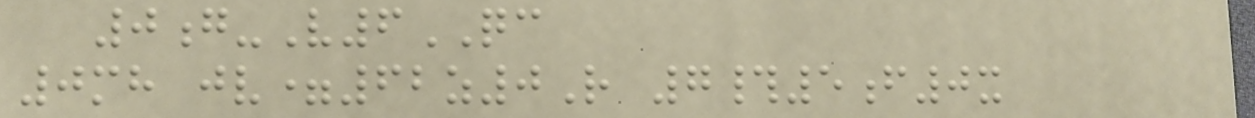0g-V6QC
0mh jv=62z0R 7#5f0x
